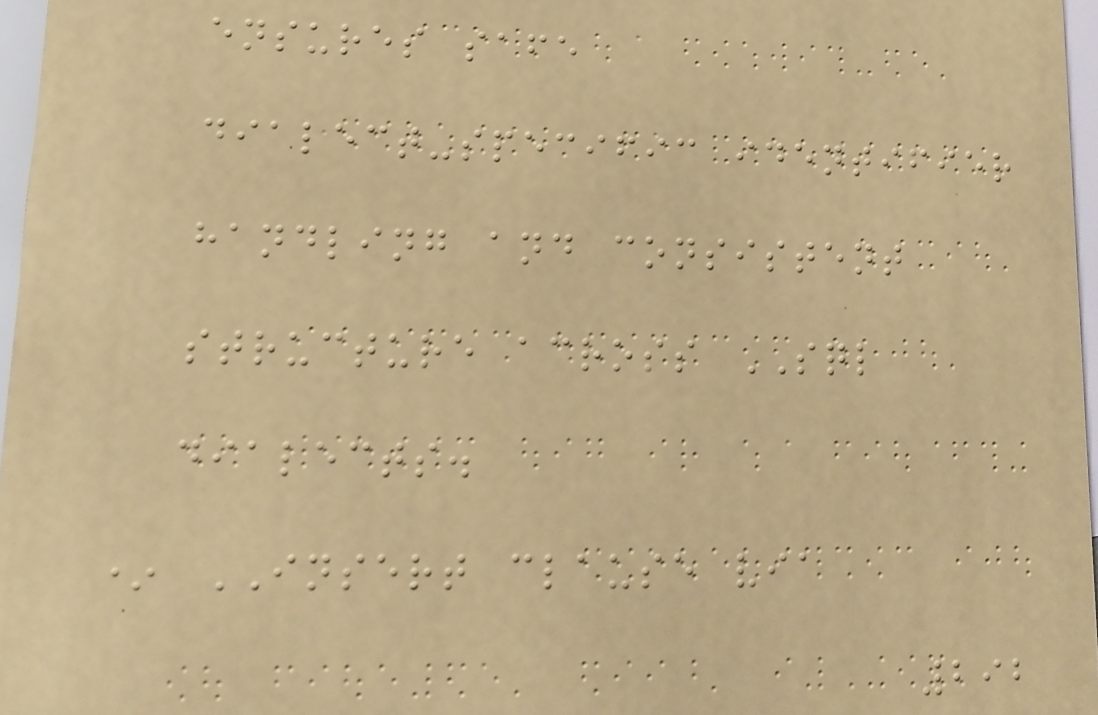ensures safe
dialect-specific identifier
handling and consistent
structure across SQL
dialects.
* INSERT clause via
292
